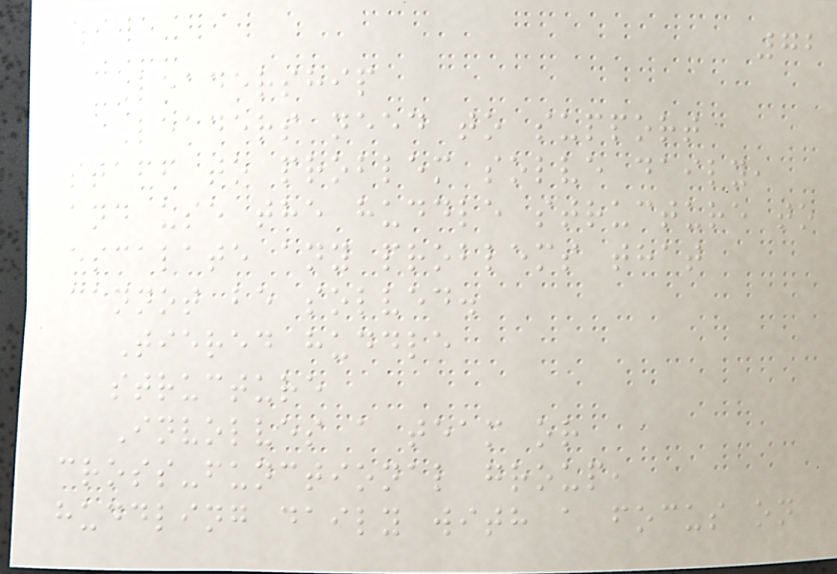72
Leadership
Leaders need to support
staff to problem solve daily,
and use the huddle structure to
escalate any problems that
cannot be solved.
Tiered huddle
structure
Involves a team or
cross-functional group,
huddling daily with a focus on
